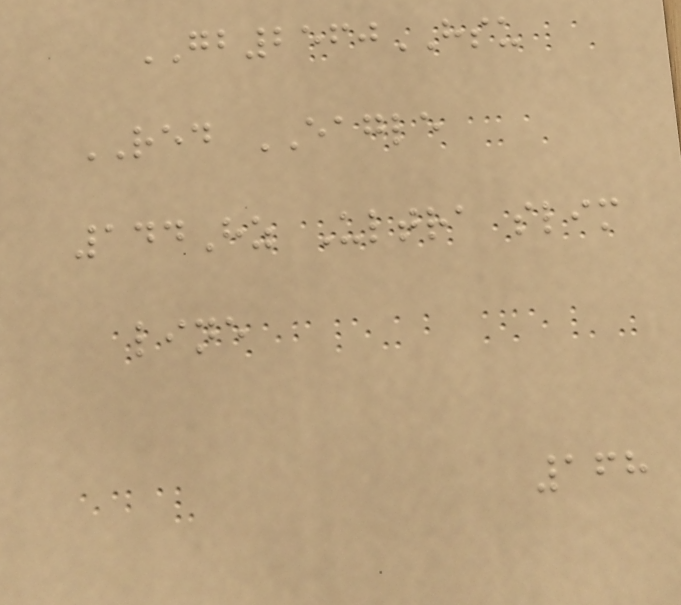GB2560HSU
RED EAGLE
144Hz Ultra slim
line
168
